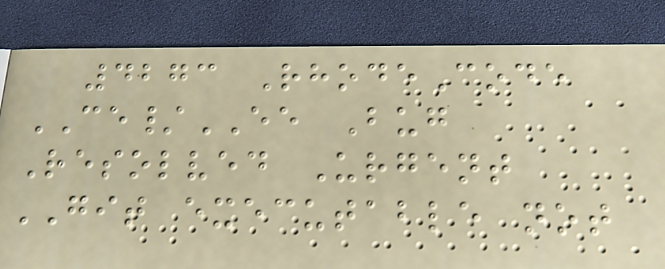4273 RhodeCode
CE/EE Bug
Resolved Urgent
GIT executable not
